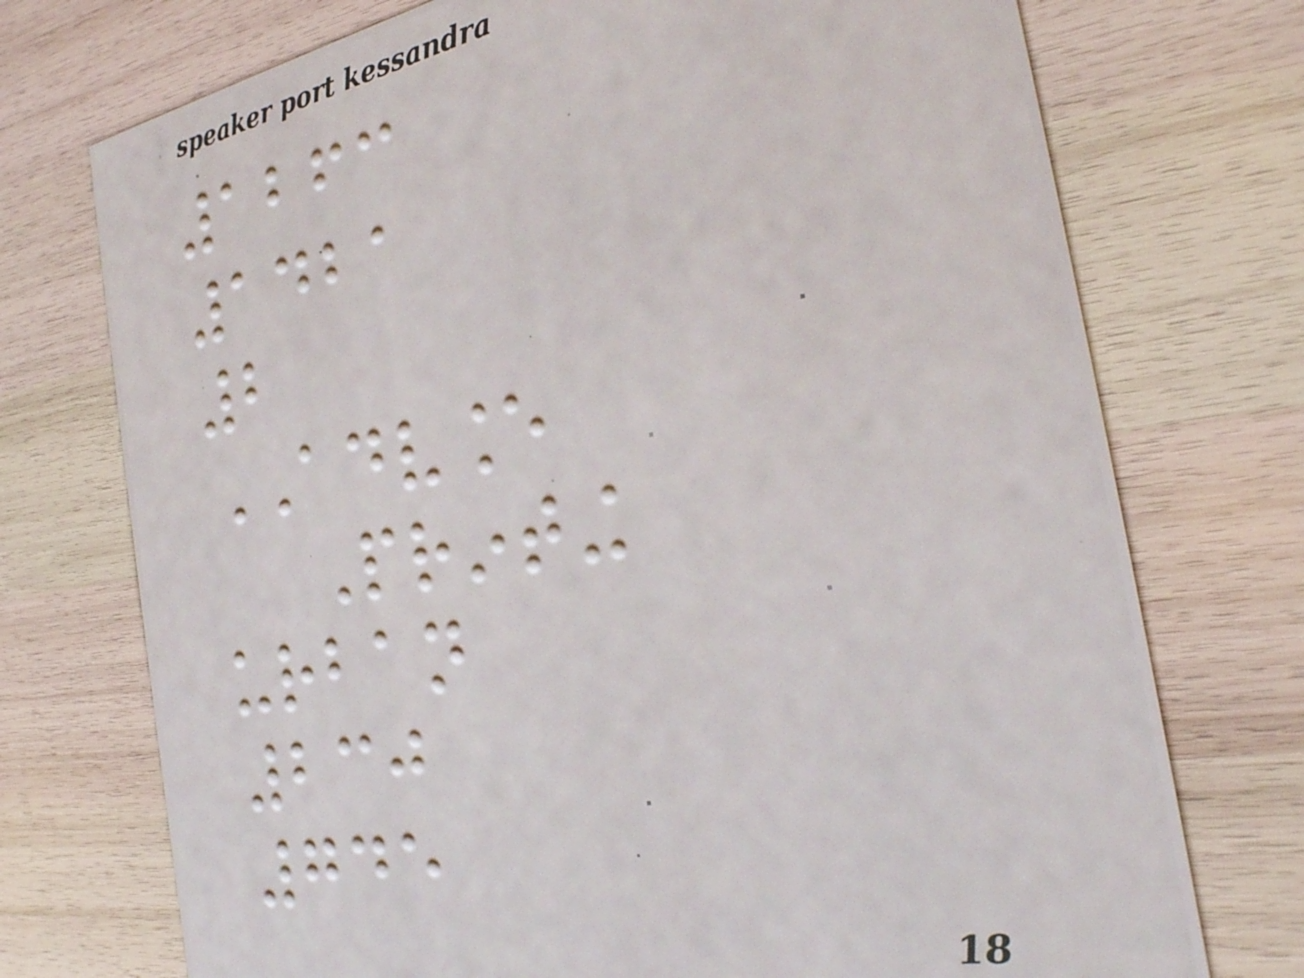1263
1421
2
ADVANCE
Printing
urban
230
745
